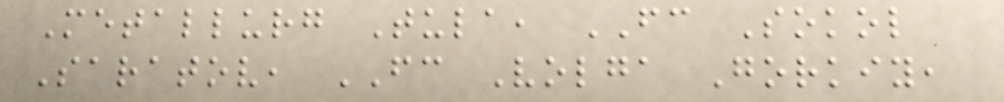Metallurg Tula, FC Sokol
Saratov, FC Volga Gorkiy,
